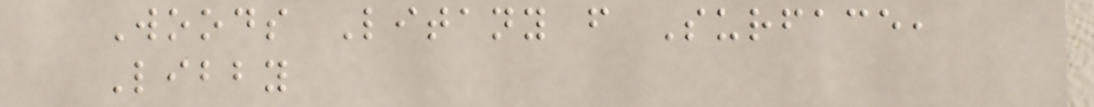Woods Litany f Surface,
Libby
